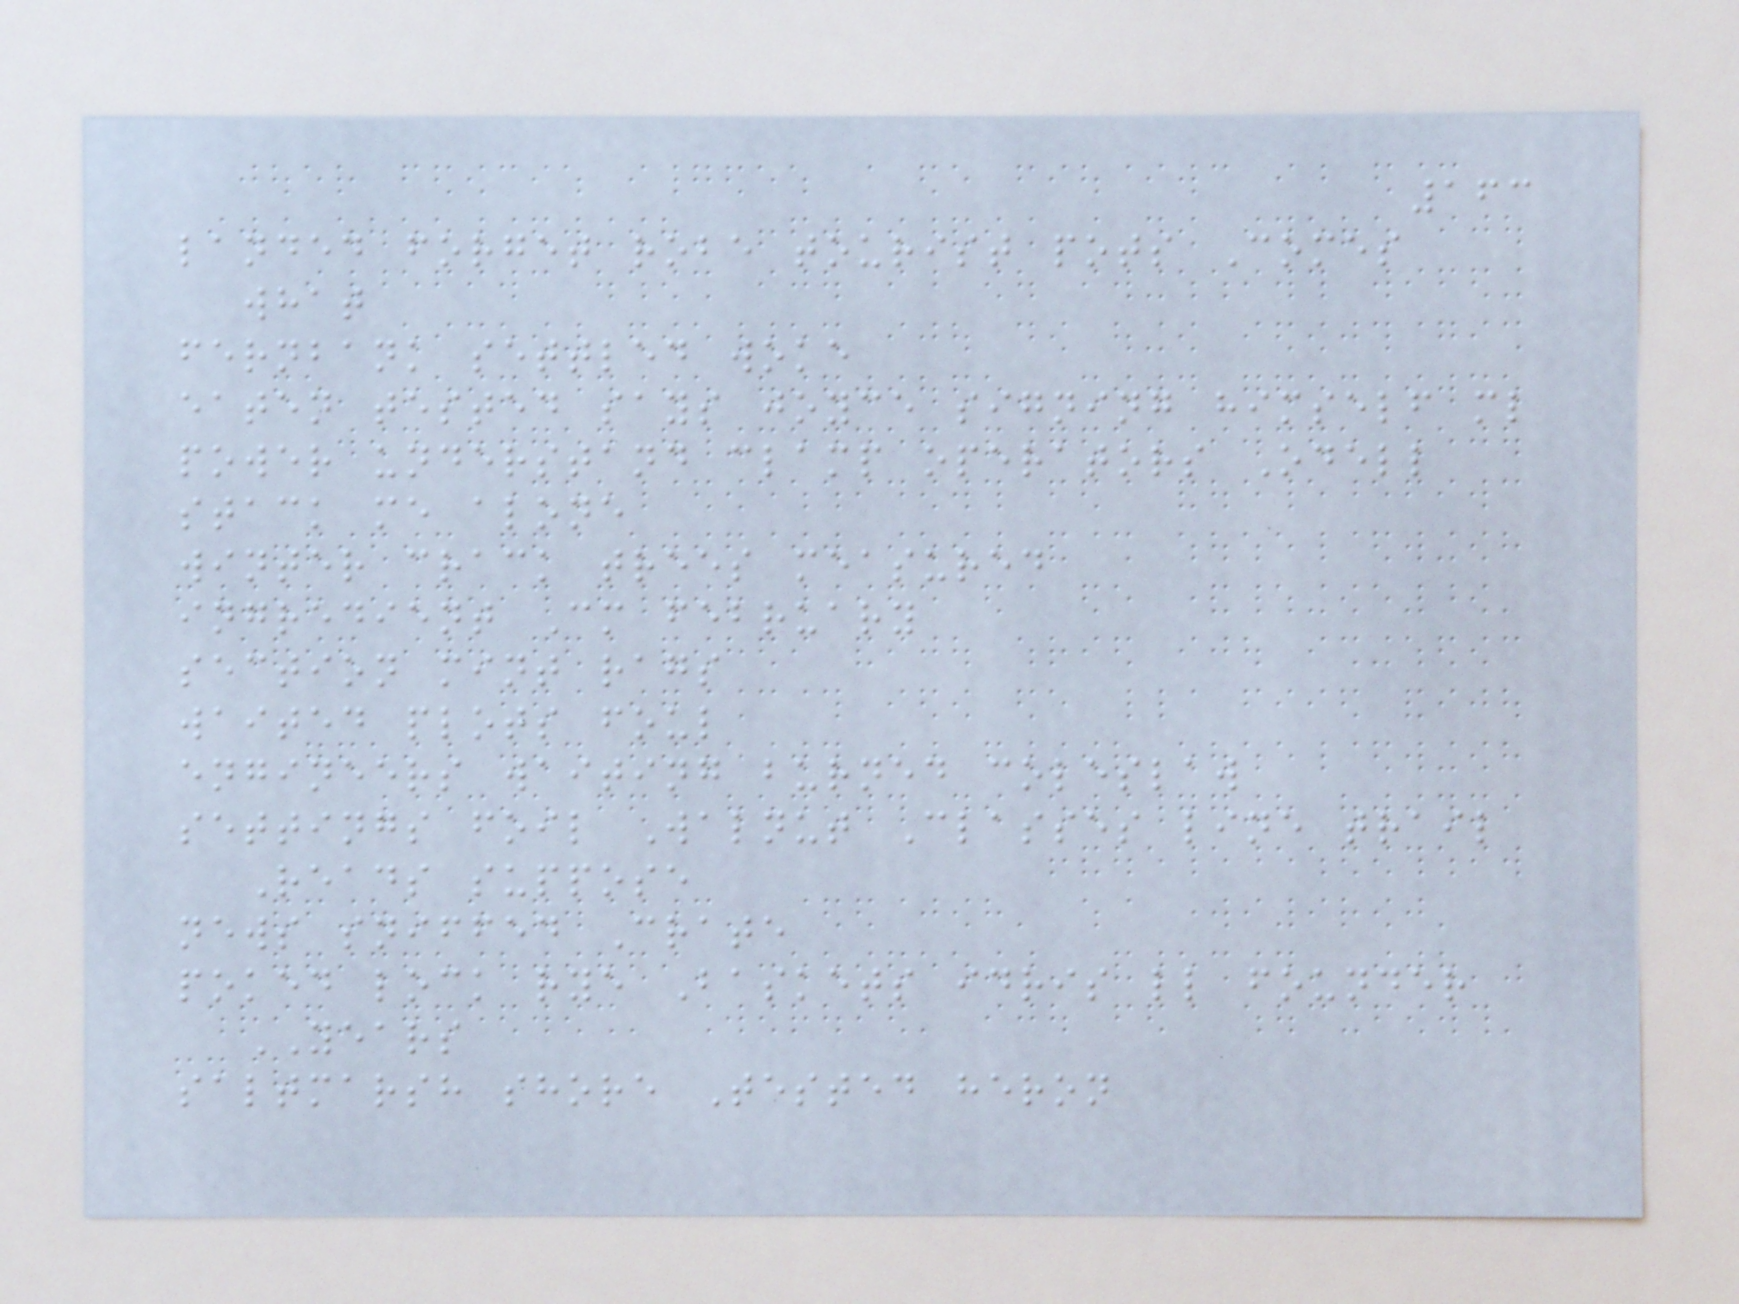163
landed forget robe tourist pots Comes
what
fernbank settled woke
eaten tested says joyce signing himself ml
power understand clamp operators Odell
stack me alone
winter crack trees measured
ingredient Cm february
section mint rags
waited plots foul
engineers waiting burned coleslaw
settings foil Walnut Classes line trail
Reads suppose
news sniffed Crate
poked lock rye Baskets idris ll founder
YEARS
saltmarsh shore Tested heron
